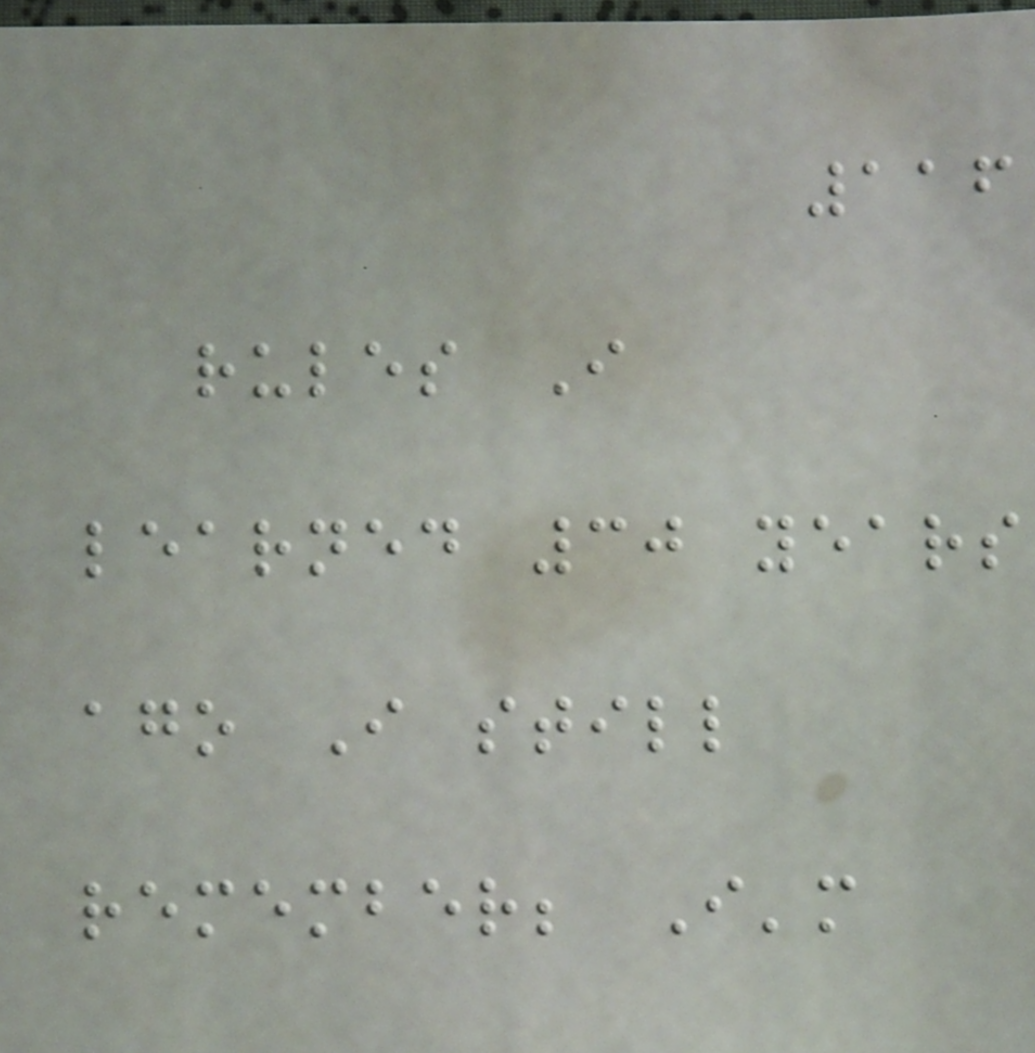116
rules I
learned 30 years
ago I still
remember; I'm
